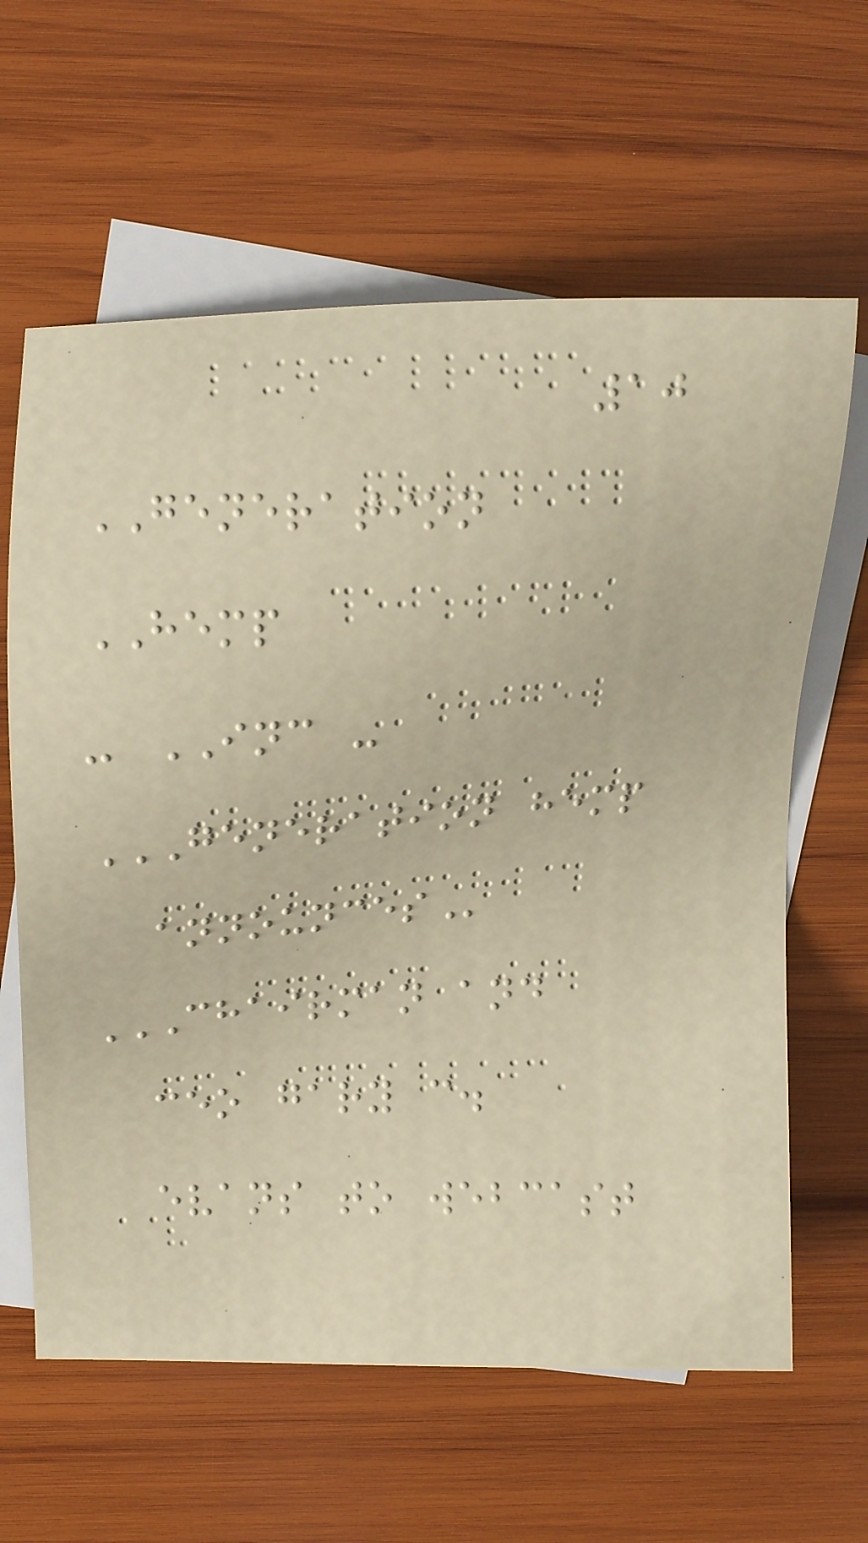10
GENERATION
HEMP
- INC -
GENERATION HEMP
ANNOUNCES
CHAIRMAN AND
CEO GARY C.
EVANS TO WEBCAST
